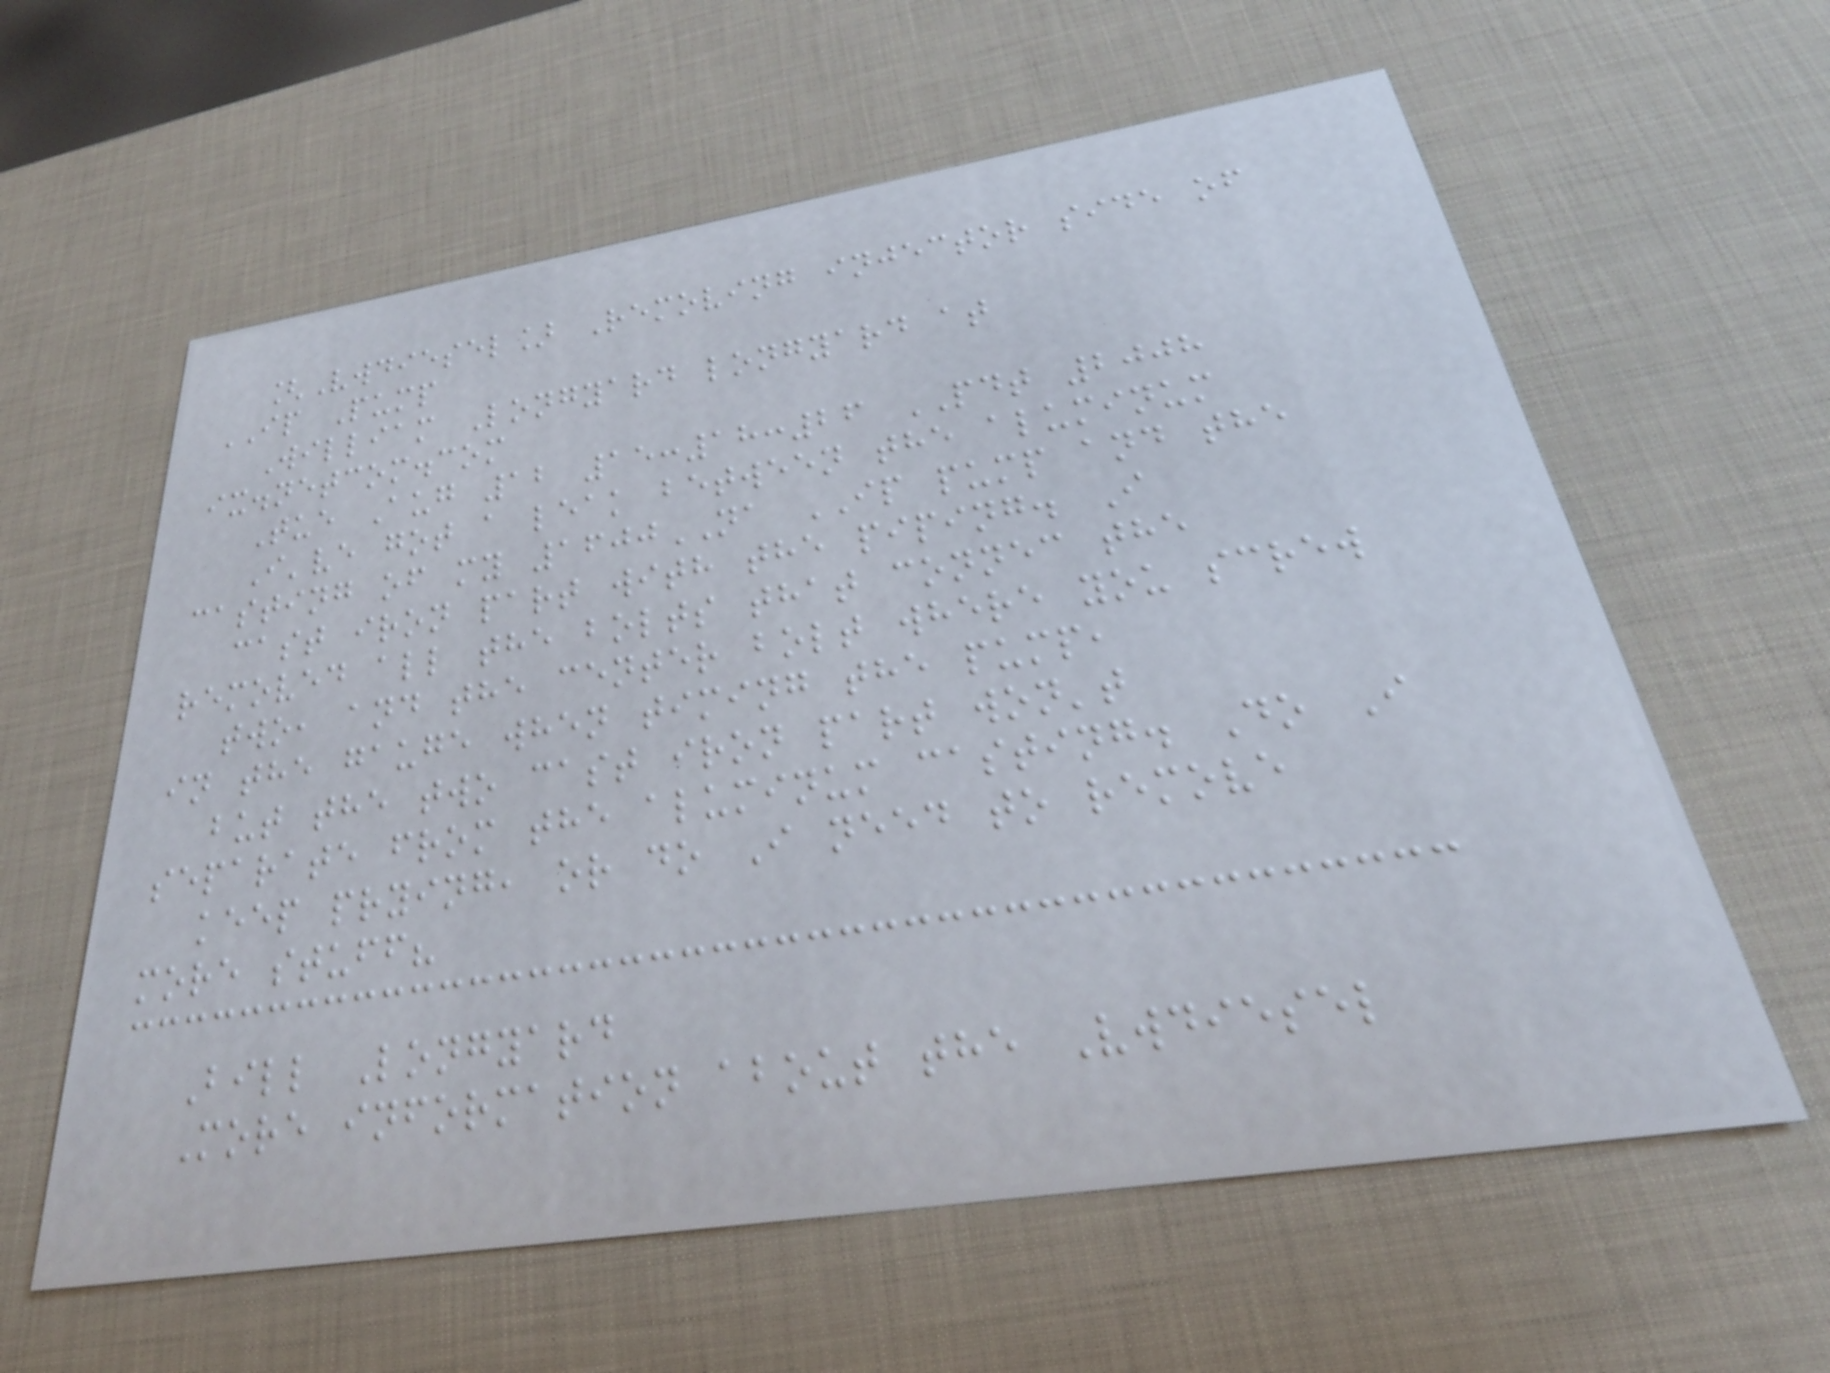[Vwdiesel] Removing injector side of
IP Pump
William Longyard longyard at
ix.netcom.com
Tue Aug 12 15:18:26 PDT 2008
I've got a leak between the aluminum
casting of my 1600NA IP pump and the
cast iron part with the piping. I
removed all the bolts that connec the
two, and the center bolt where you screw
in the gauge when timing the pump,
but the two cast iron part won't
separate from the aluminum casting. Do I
keep prying, or do I need to remove
more stuff?
Bill Longyard
More information about the Vwdiesel
